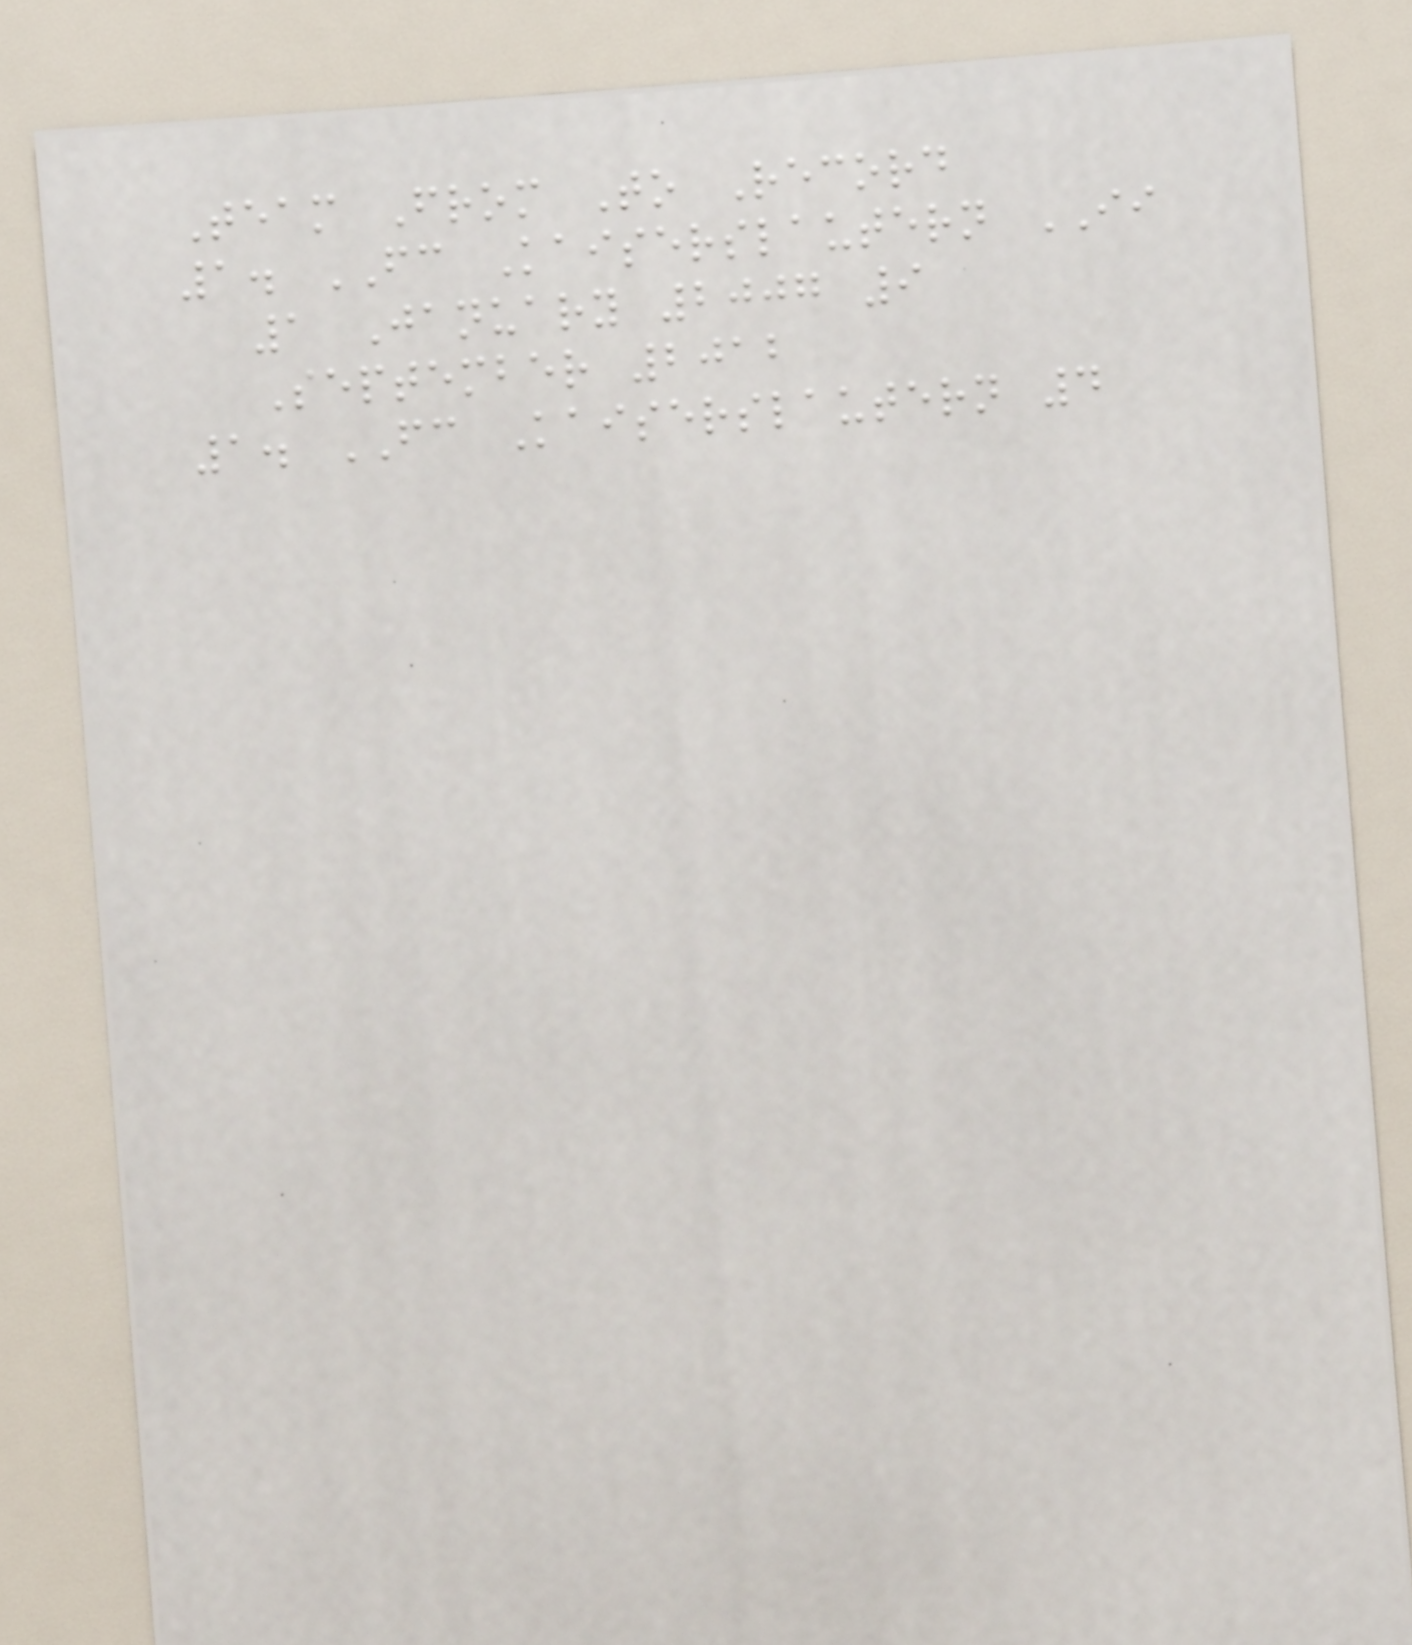Team From To Record
1. FC Kaiserslautern II
1 January 2007 9
September 2012
1. FC Kaiserslautern 4
